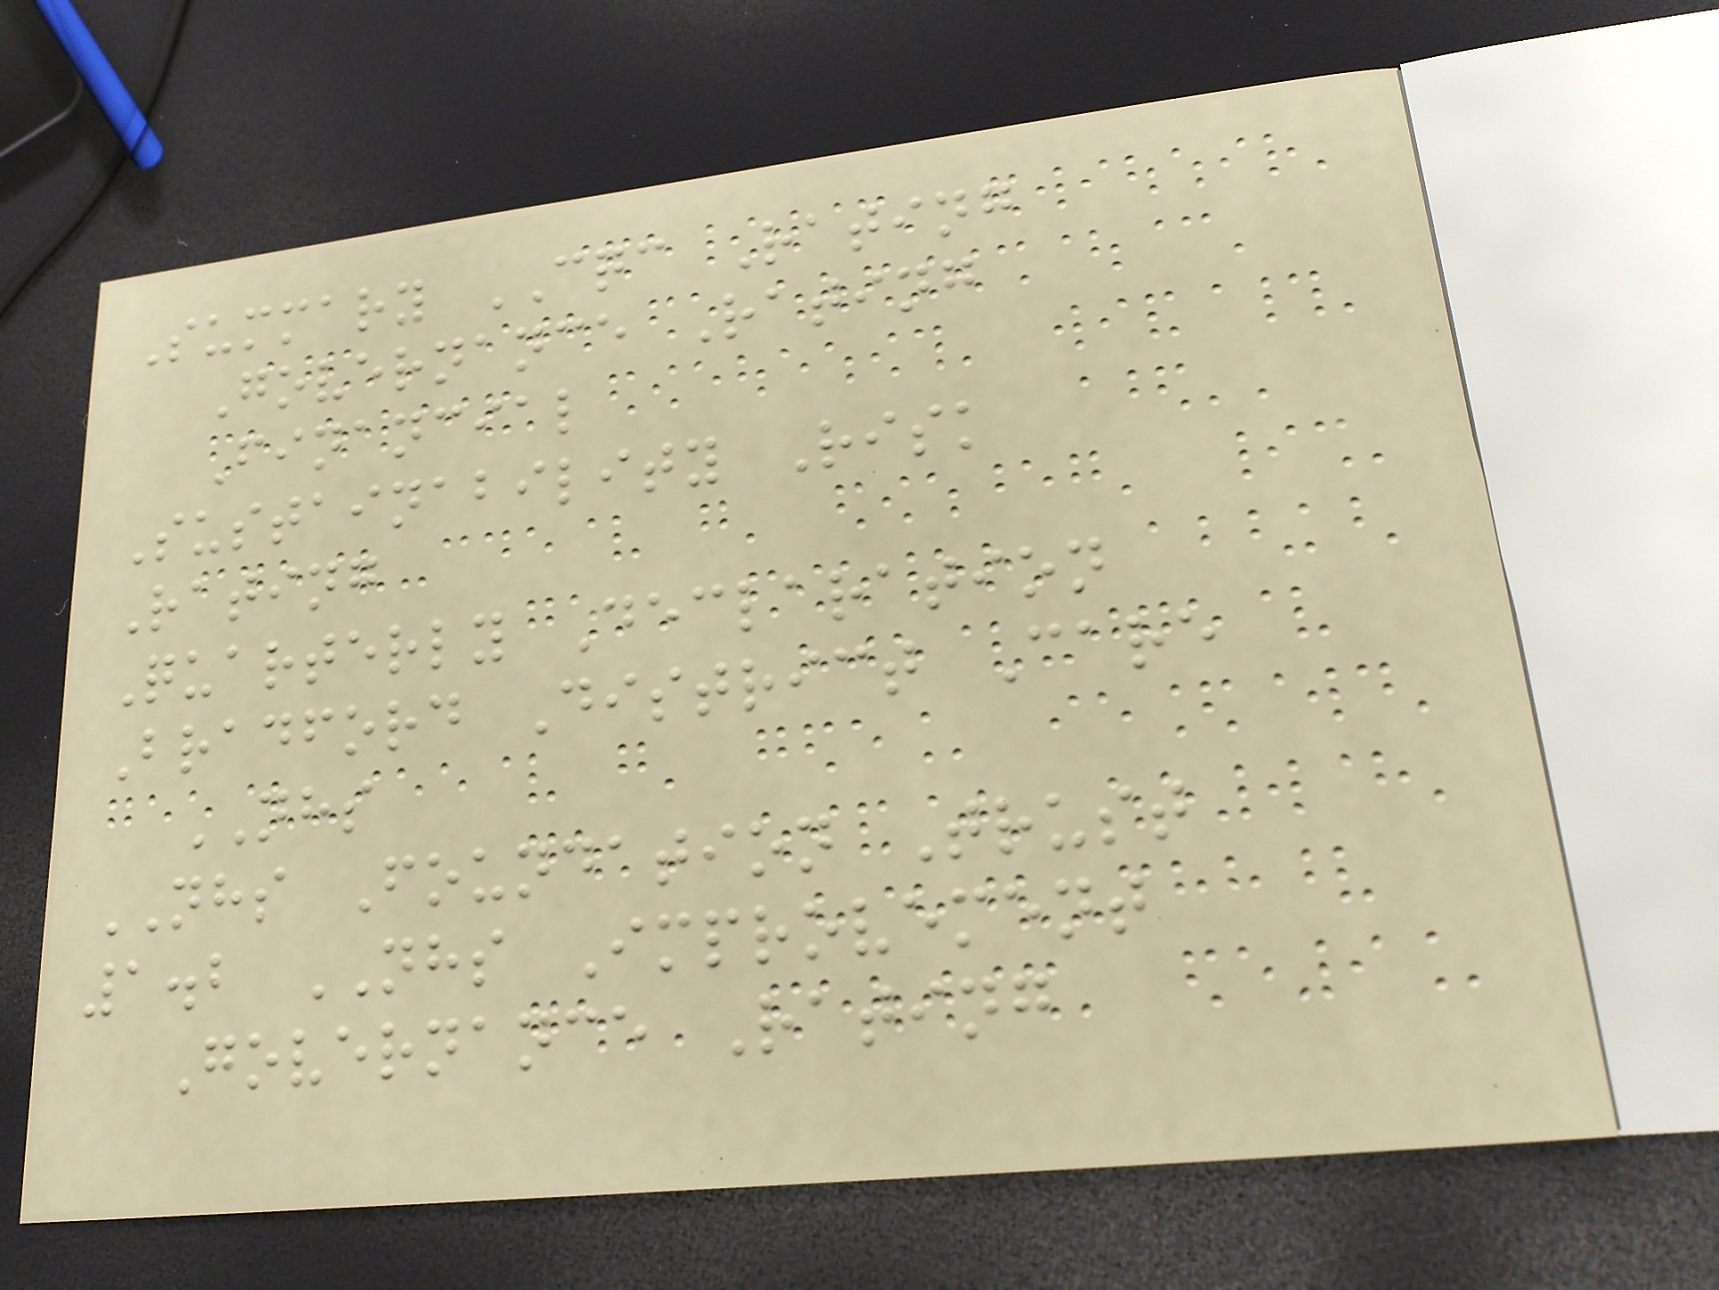Summary CQC Rating
Governance Rating
Financial
Sustainability Risk
Rating
Quarterly Declaration
Bradford District Care
NHS
NHS Foundation Trust
1.2 NHS Improvement
Governance Rating
